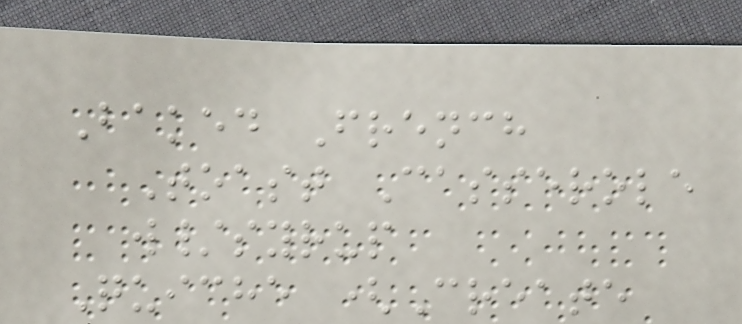Baked French
Toast Casserole
w/syrup
Quiche (Create
